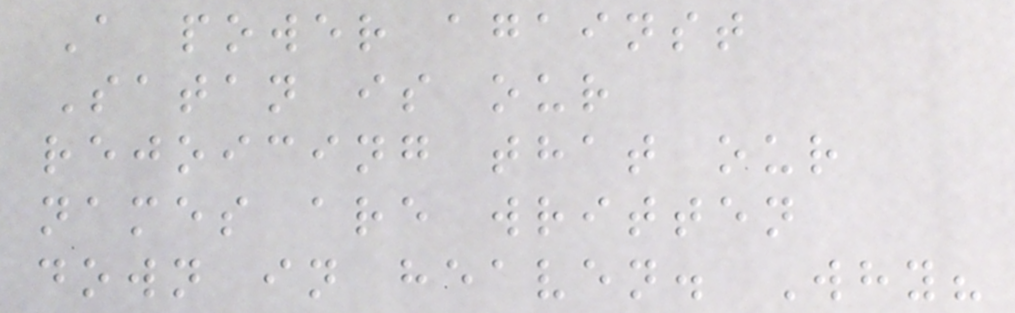A power against
Satan is our
rejoicing that our
names are written
down in heaven. Why?
